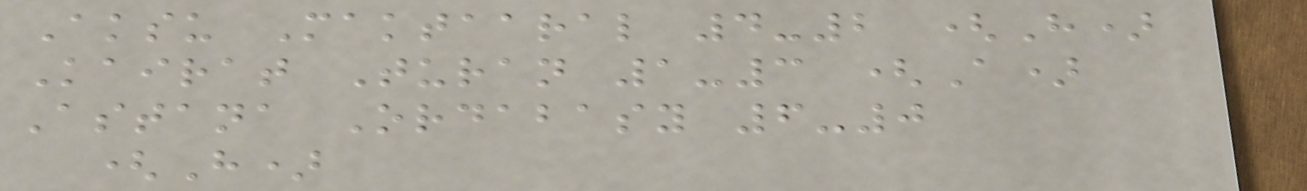Aksu Maktaaral 4-2 (H)
Kairat Turan 1-3 (A)
Astana Ordabasy 6-0
(H)
